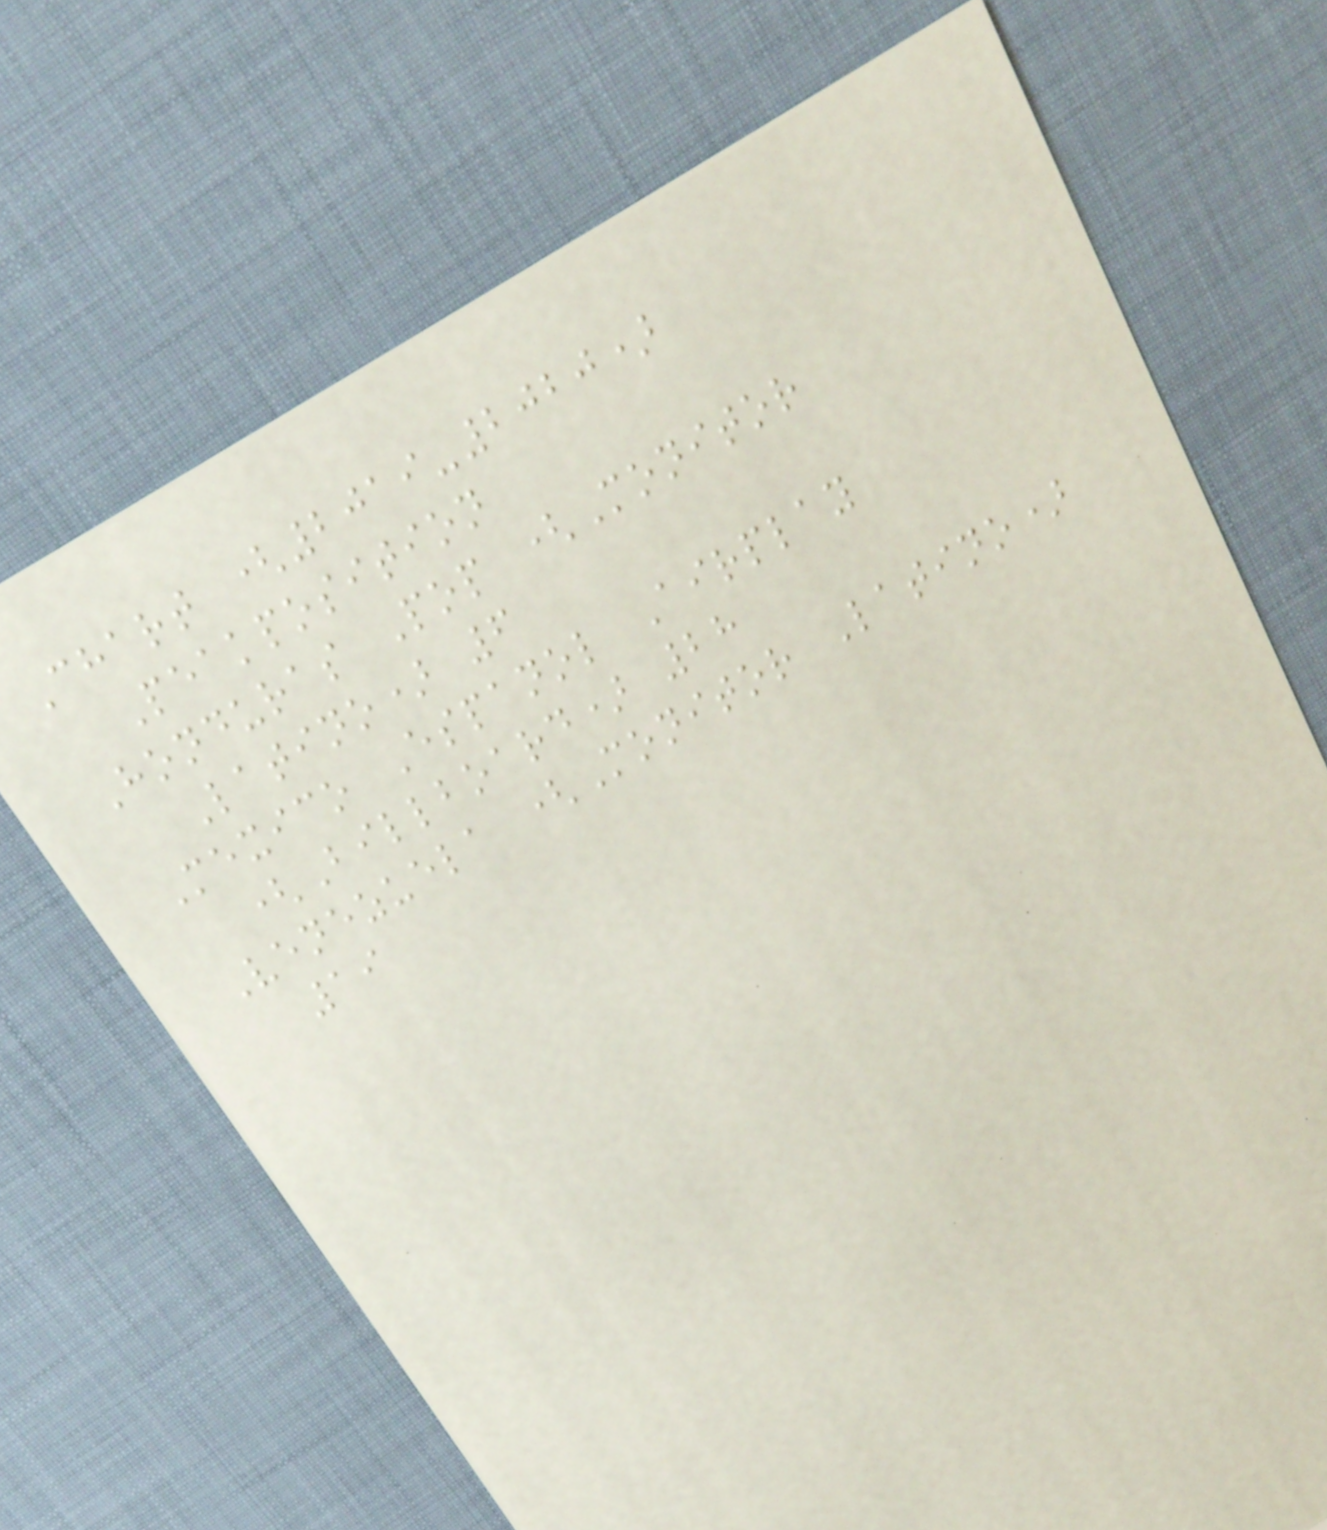Chart (2019-2020)
Peakposition
Honduras Pop (Monitor
Latino) 6
Mexico Espanol Airplay
(Billboard) 28
Venezuela (Monitor Latino)
19
